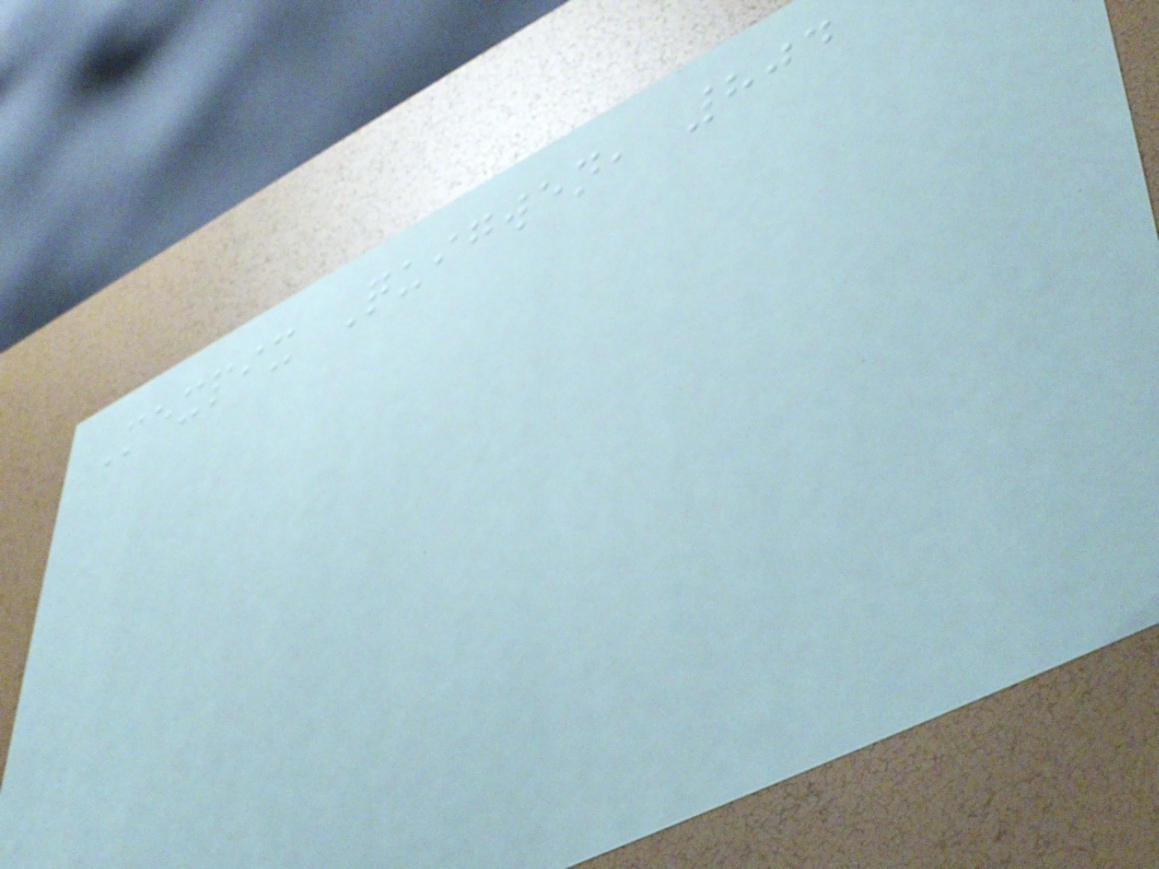Mexpix Quigwen, 804
